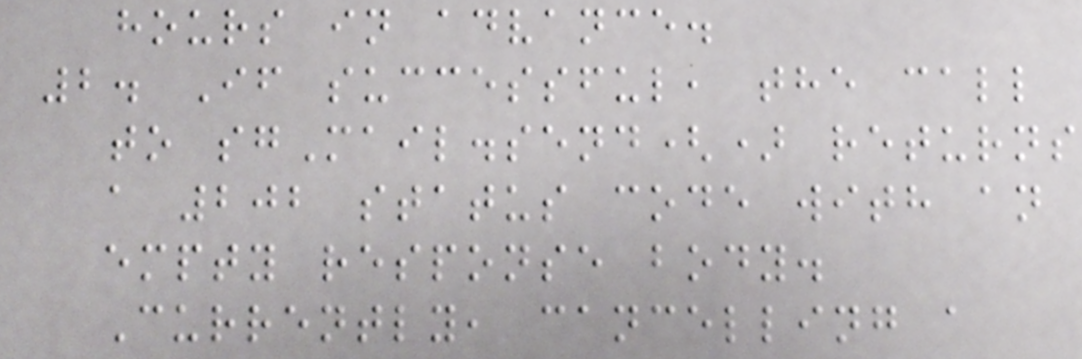hours in advance.
2. If successful, the call
to sgMail.send() returns
a 202 status code with an
empty response body.
Currently, cancelling a
